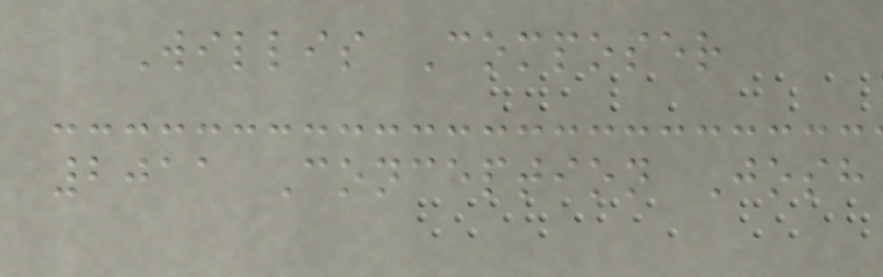Willis Composer
2011 Conception Josh
